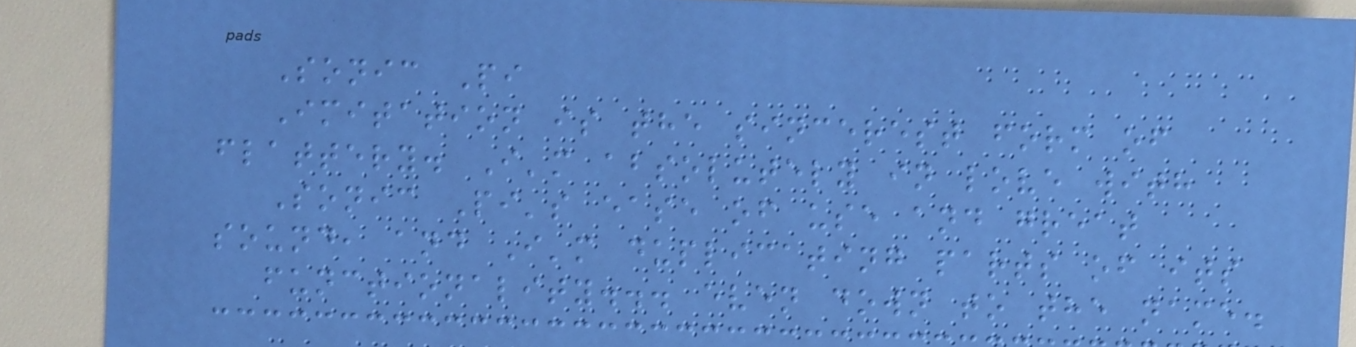Sonic Pi
Imitation is the sincerest form of
flattery. I'm absolutely in love with
Sonic Pi's ease of use and great
sound, and I'm duplicating parts of its
functionality... even down to the name.
